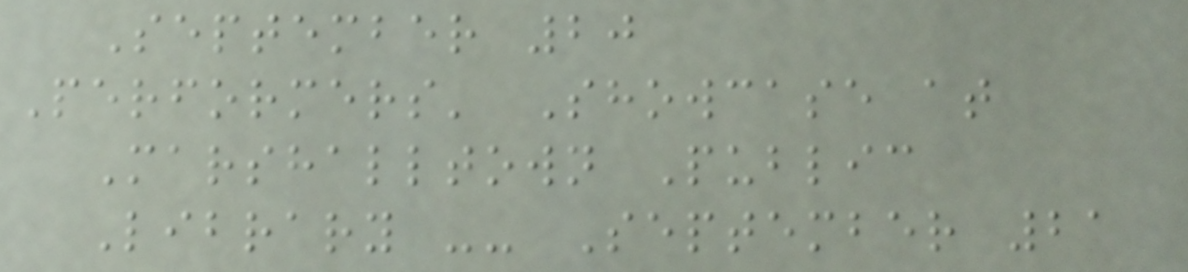September 20
Performers' Showcase at
Marshalltown Public
Library -- September 21
